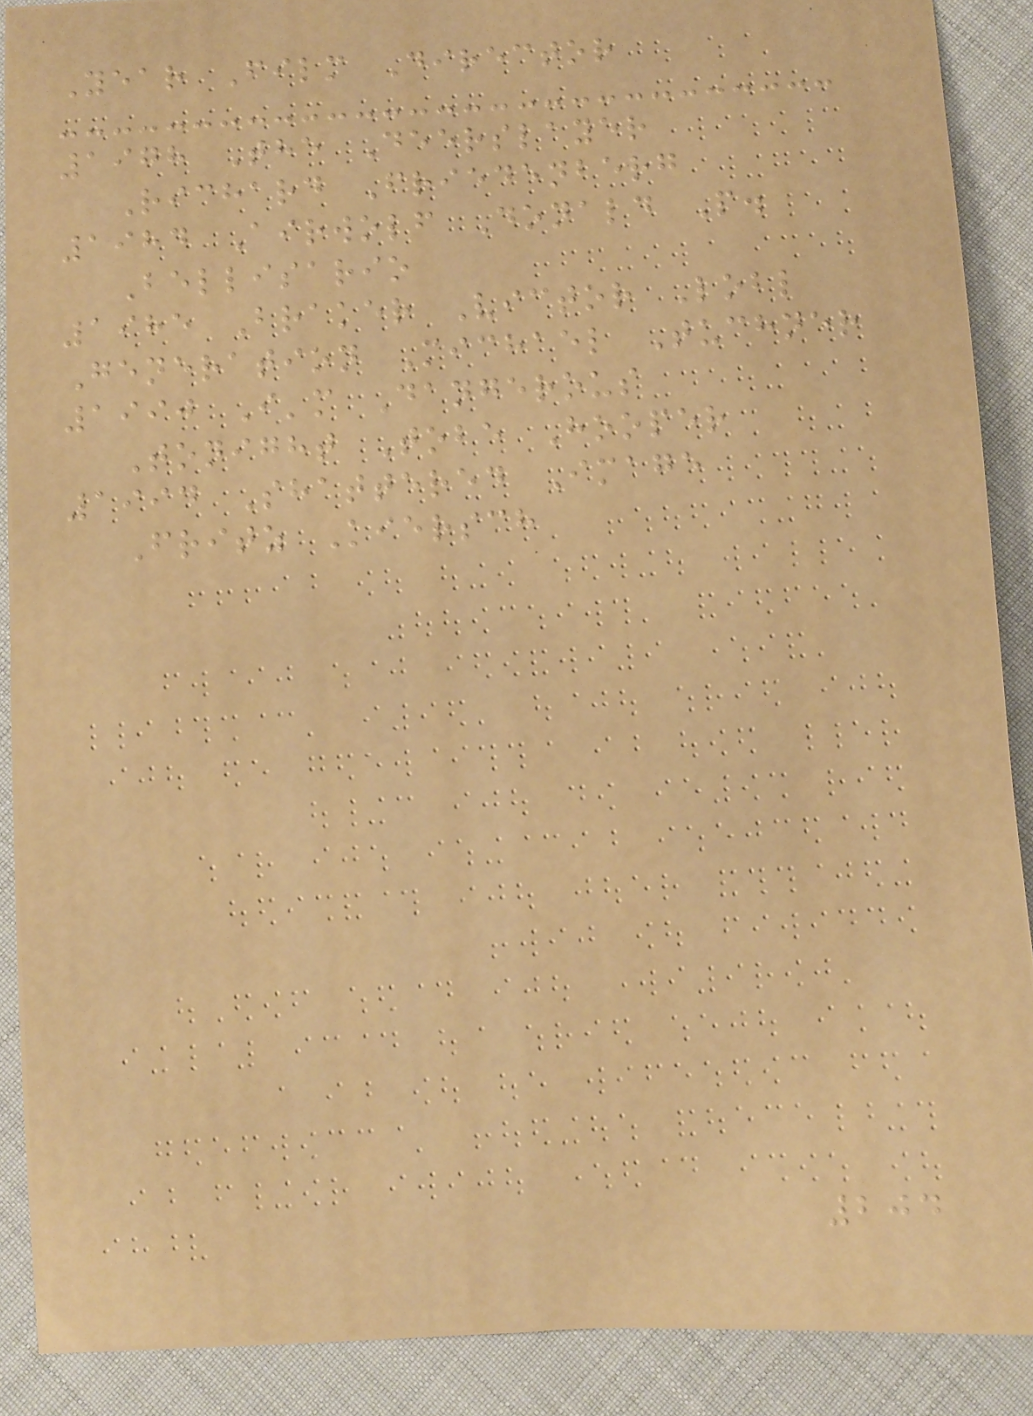Year Film Director
1978 The Deerslayer
Richard Friedenberg
1984 Airwolf Donald P.
Bellisario
1985 Braker Victor Lobl
Generation Michael Tuchner
1990 I'm Dangerous
Tonight Tobe Hooper
1994 Shattered Image
Fritz Kiersch
204
